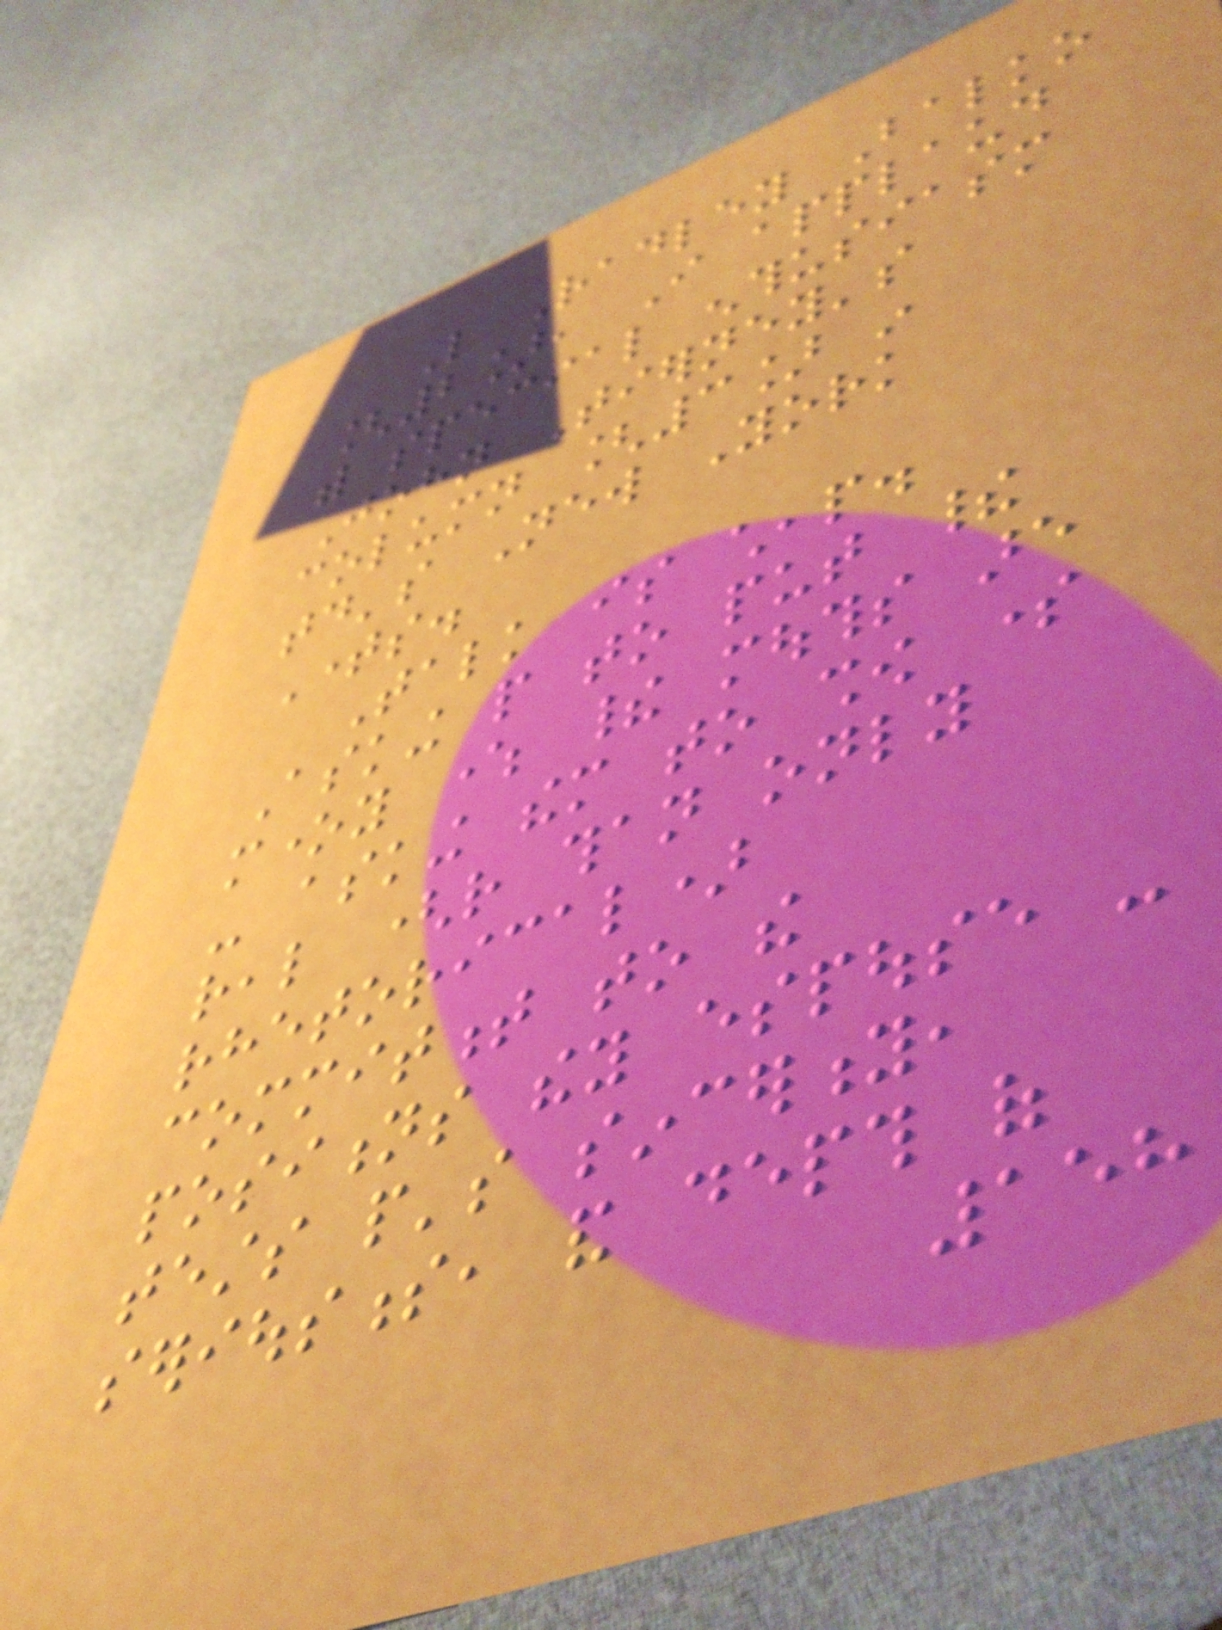Like Radley Balko
[2], I applaud
with special enthusiasm
John Tierney's
column [3] in
today's New York
Times.
Talk is cheap.
Asking people to put their
money where their mouths are
- asking them to show some
real (rather than only
rhetorical)
commitment to the
positions they espouse -
tests people's sincerity,
seriousness, and depth of
158
